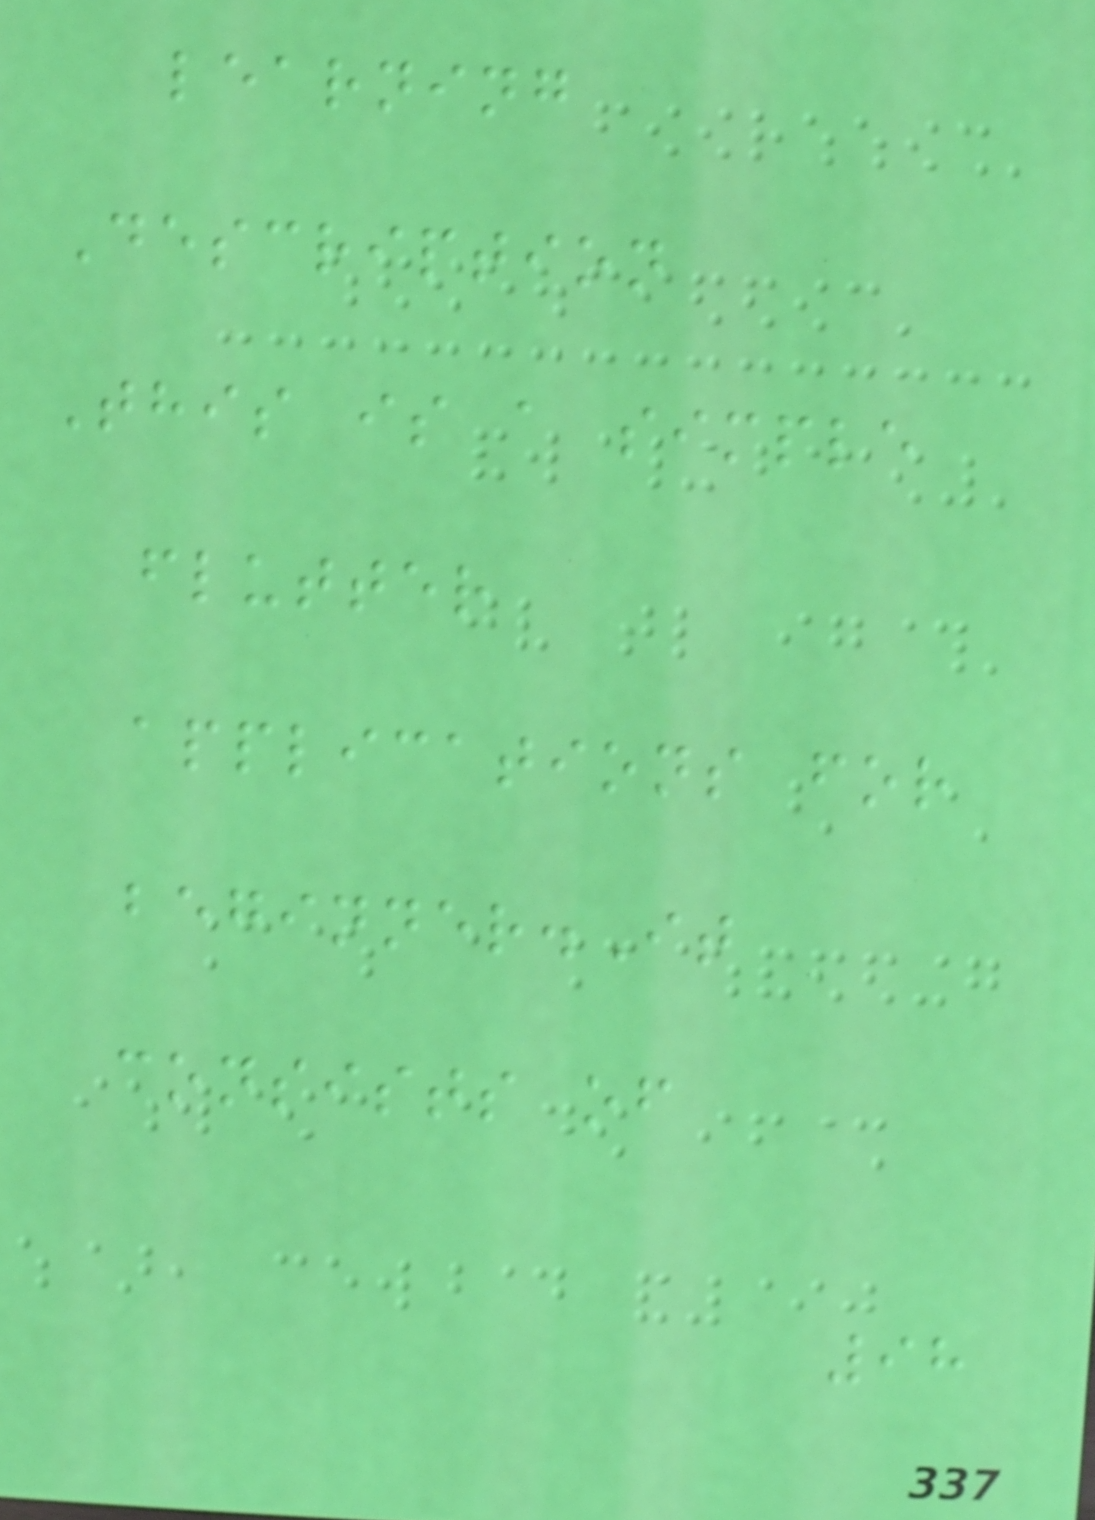learning
Description
This is a simple
flutter
applications for
beginner.It
consists of
98
